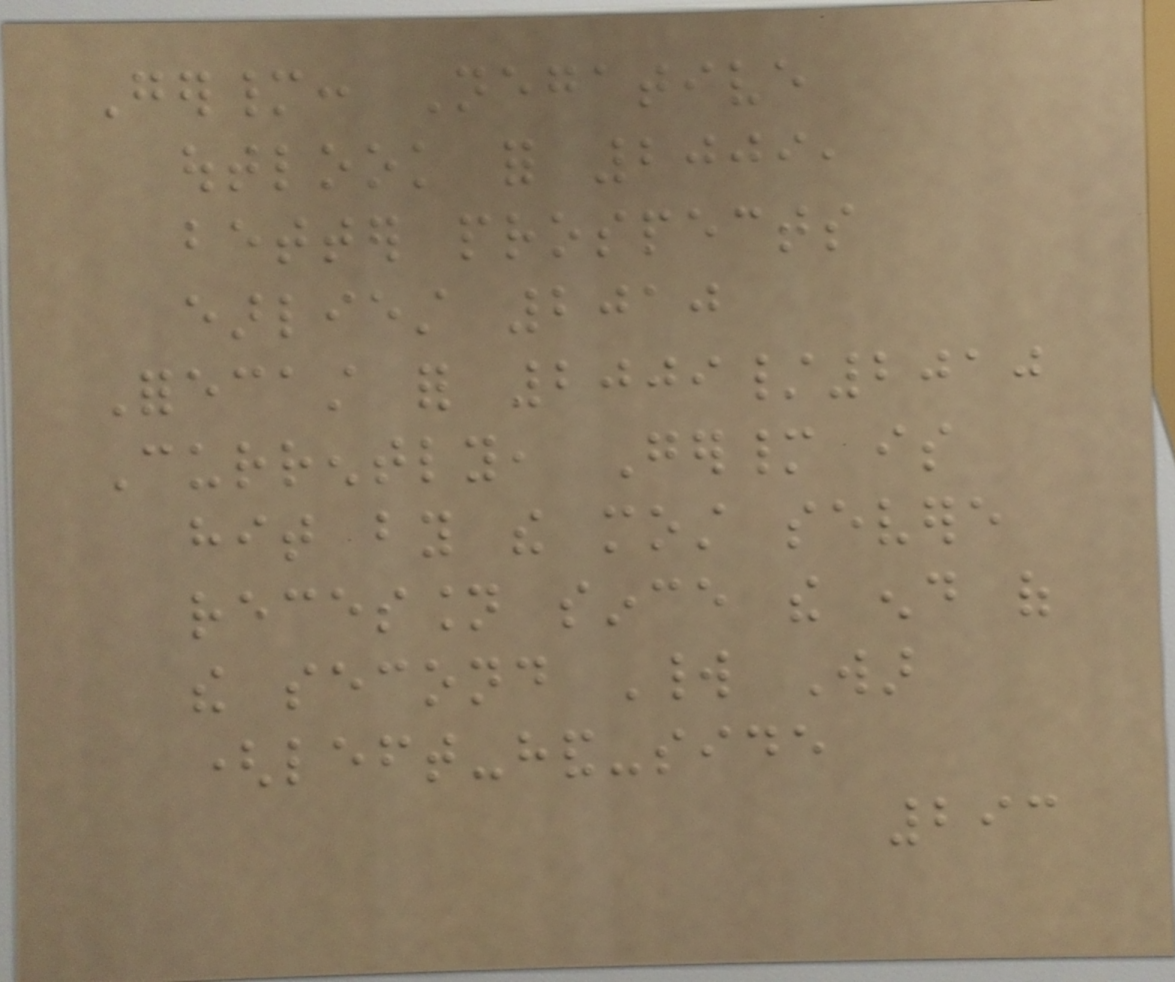Germany: Negative
outlook for 2009,
better prospects
earliest 2010
Forecast for 2009/2010
Currently, Germany is
hit by the most severe
recession since the end of
the second World War
(left-hand-side
293
